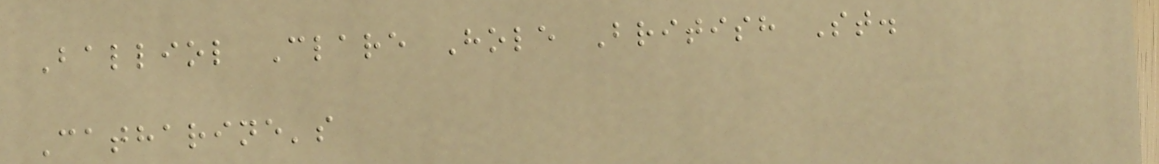Balliol Clare Hole British St.
Catharine's
